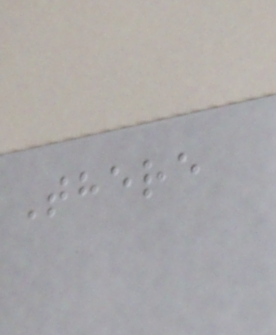There
